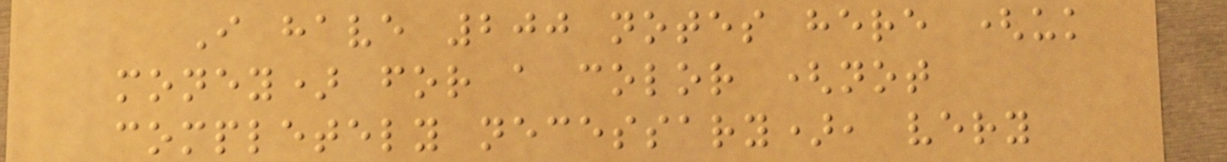I have 200 notes here (uk
money) for a color (not
completely necessary), very
